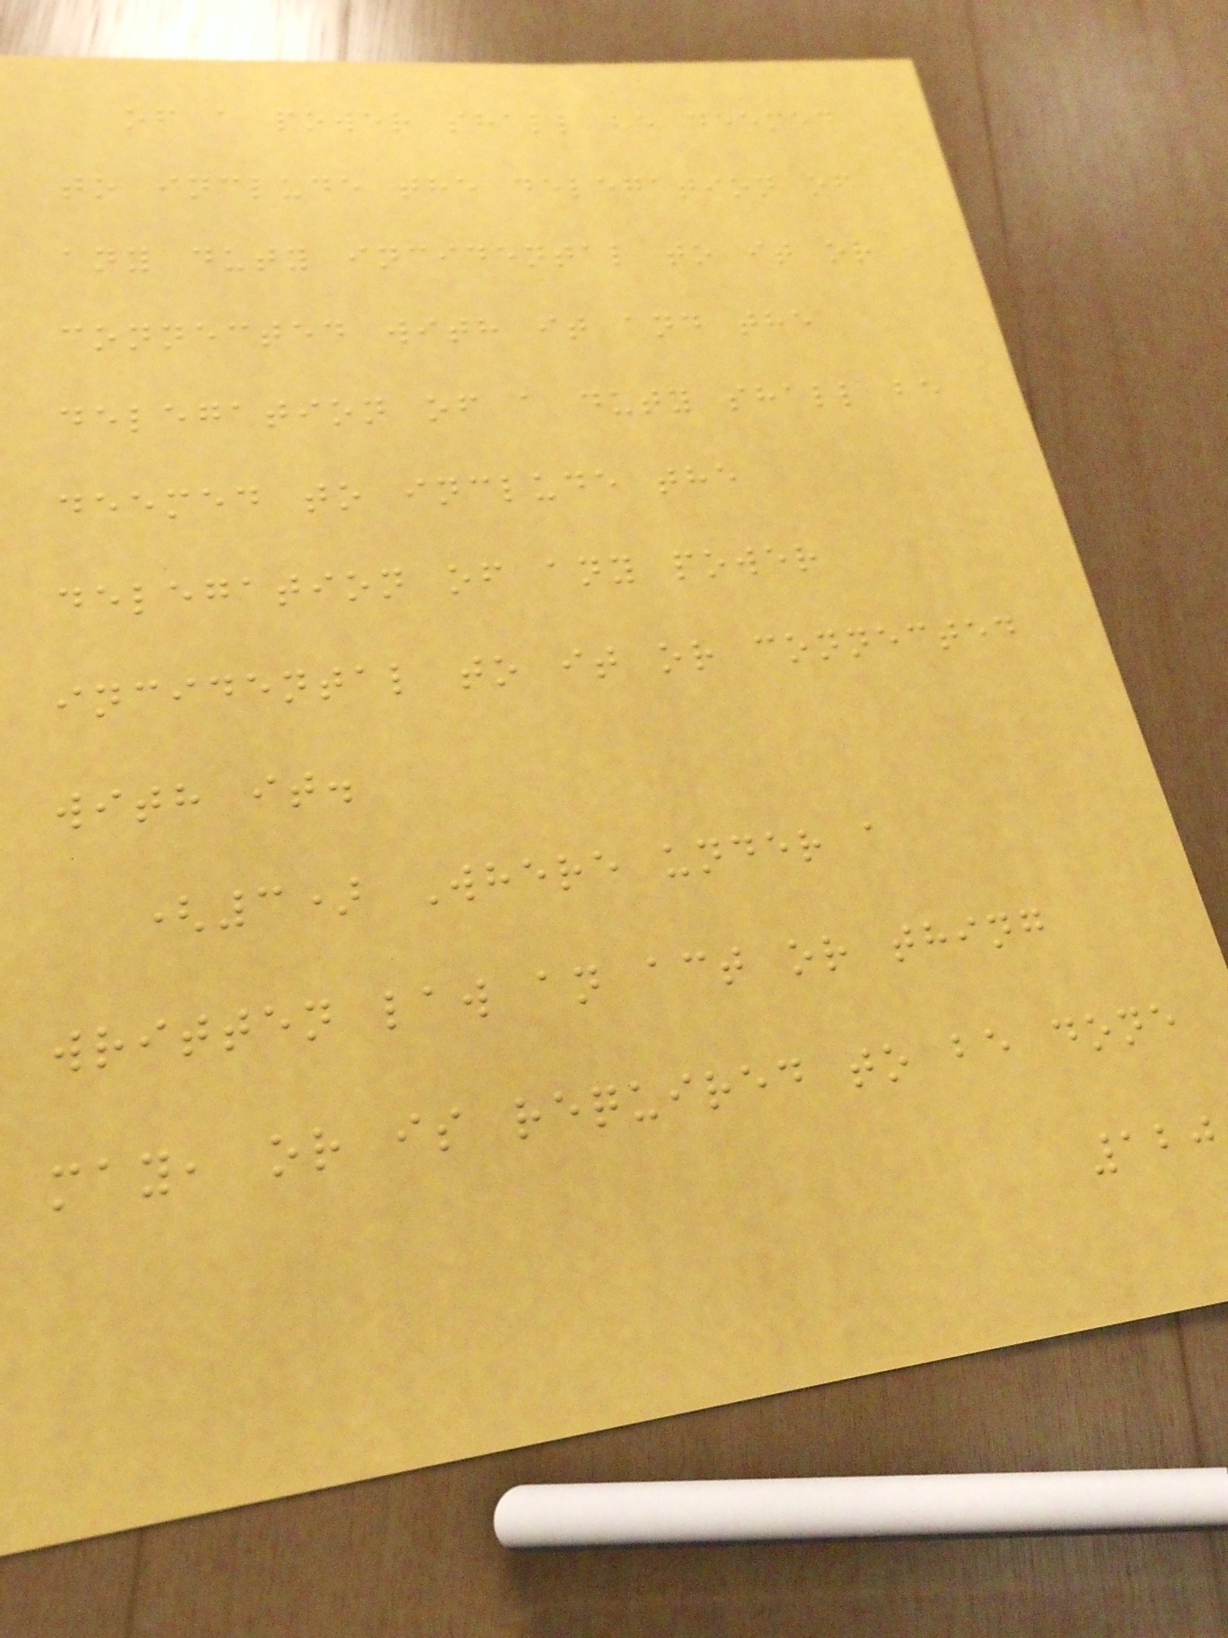of a power shall be deemed
to include the delegation of
any duty incidental to it or
connected with it and the
delegation of a duty shall be
deemed to include the
delegation of any power
incidental to it or connected
with it.
(3) Where under a
written law an act or thing
may, or is required to be done
120
